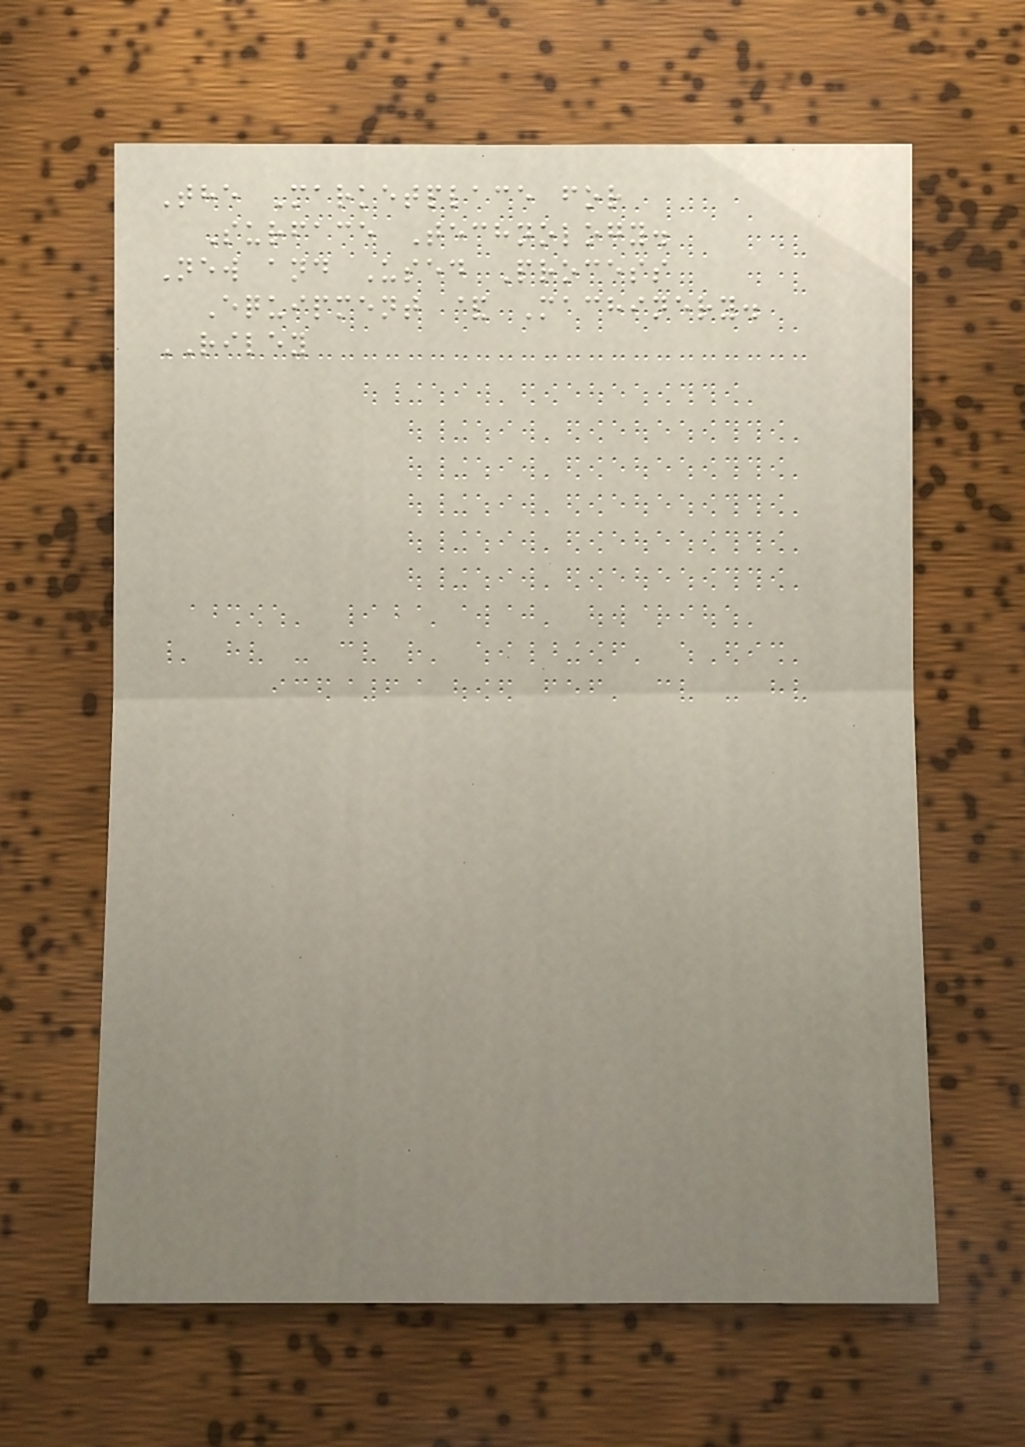The Marketplace for
Surface Technology.
New and Used Process
Equipment & Machinery.
RILEY
